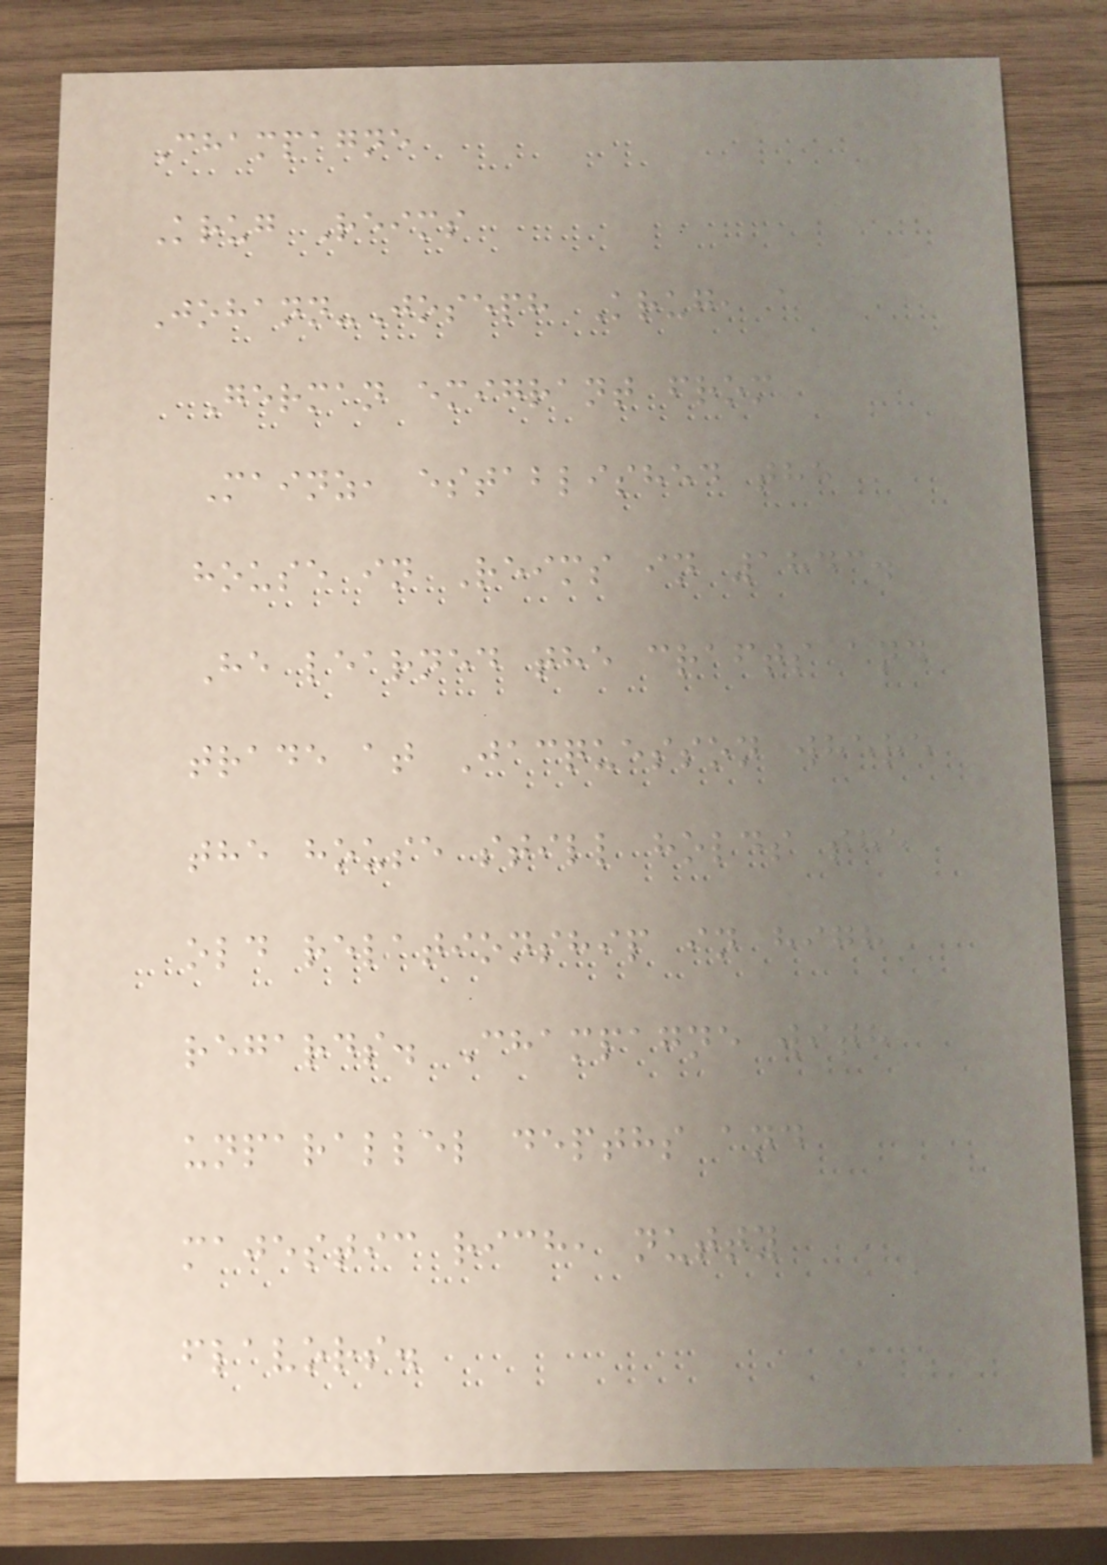Champagne
Krug Reims
Johann-Joseph Krug, a
German emigrant from
Mainz, established the
house in Reims in 1843.
He learned the crafts and
trade at Jacquesson where
the house still holds the
old relationship in high
regards. Champagne with
unparallel depths and
majestic rich, nutty
flavors.
